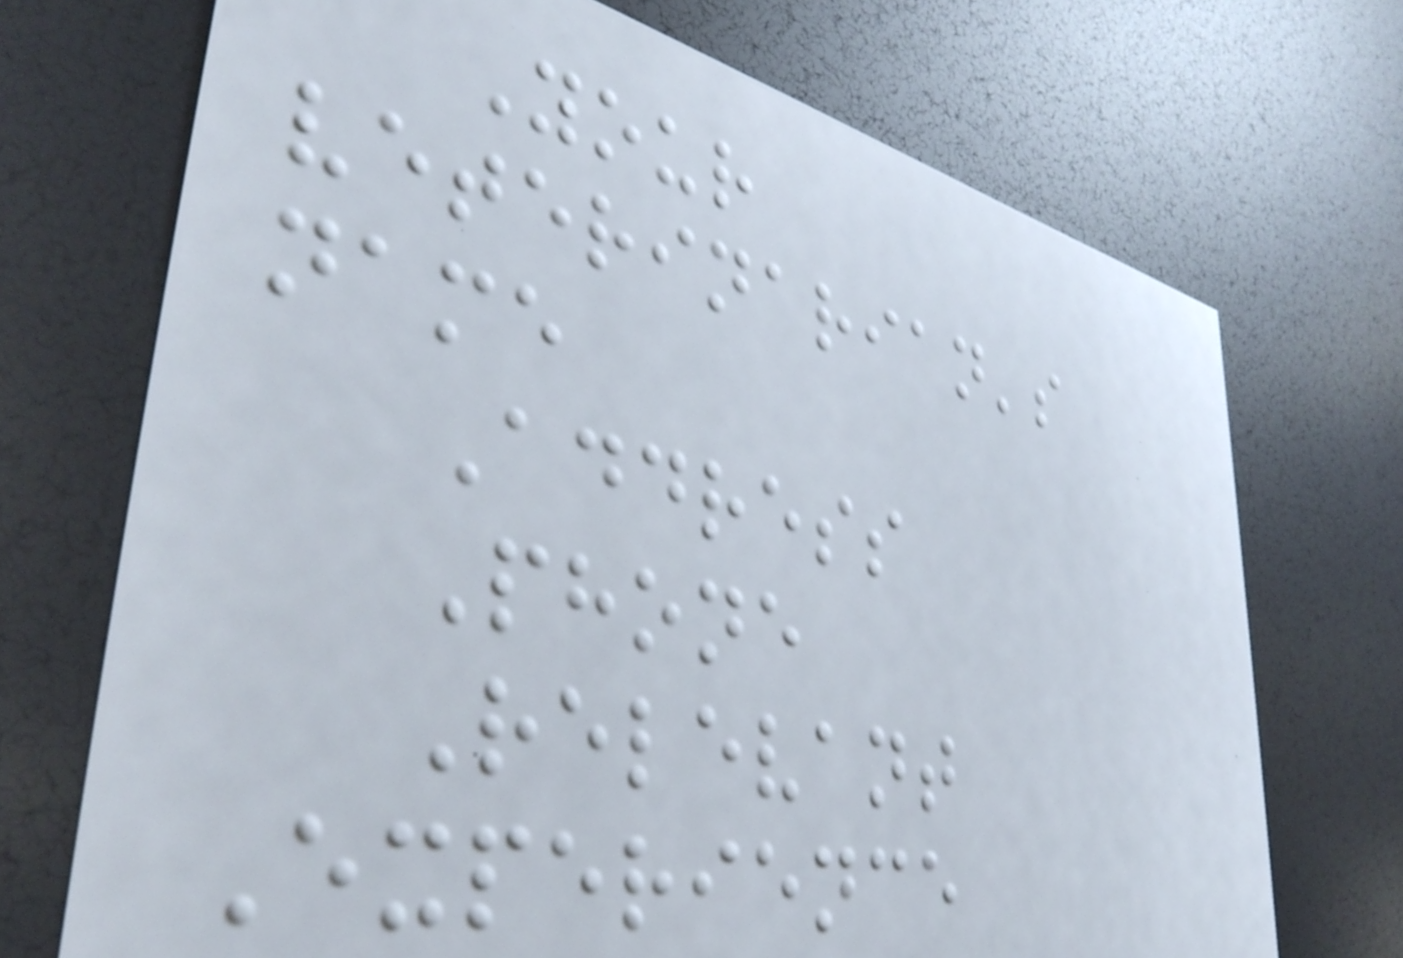Your
veterinarian's
name
Address
Phone
Relevant
Experience
